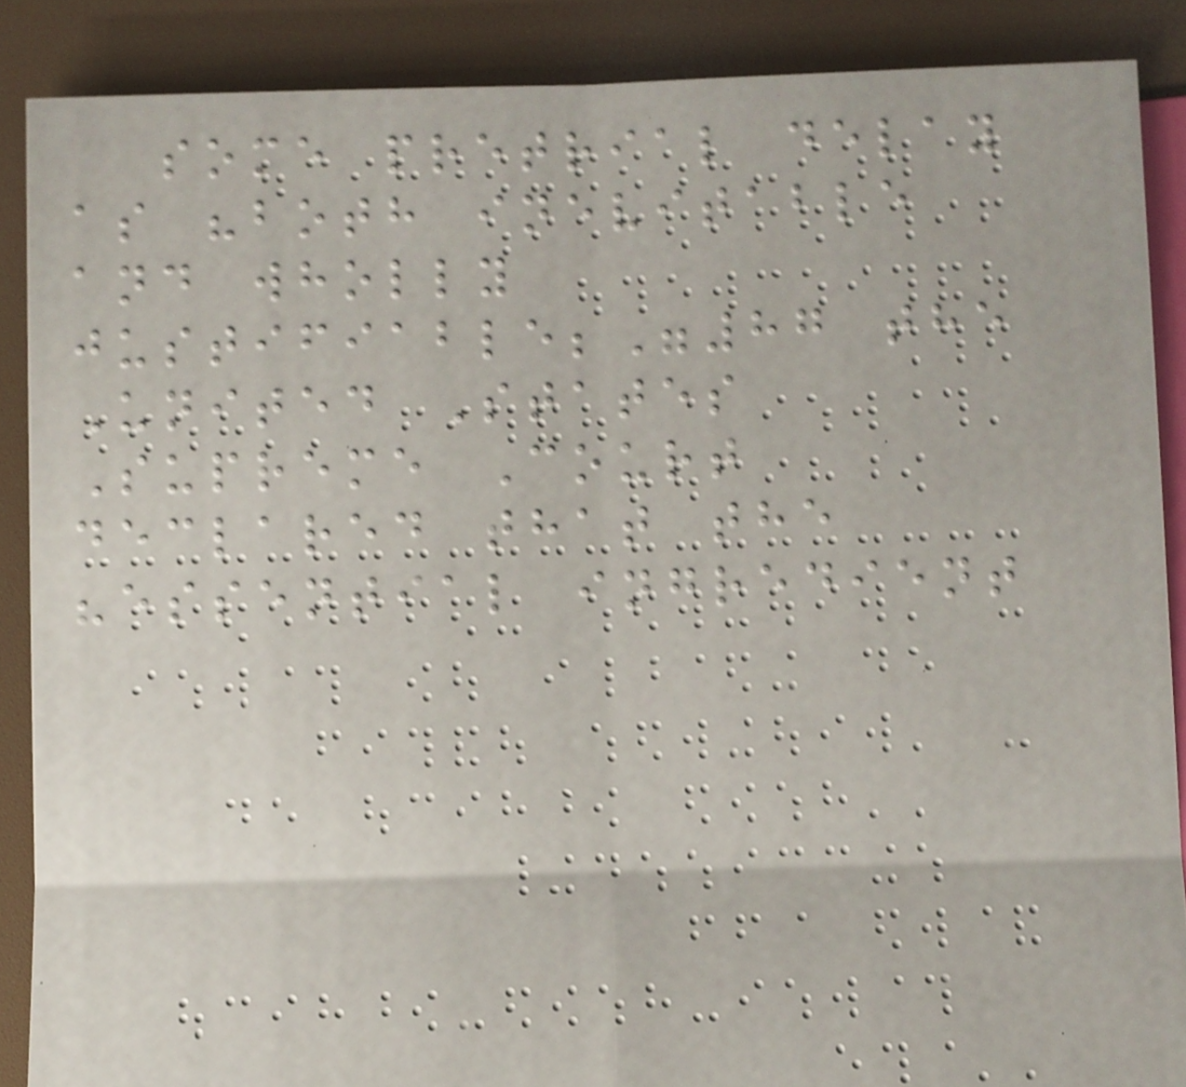some pretrial delay
as "both inevitable
and wholly
justifiable;"87 the
United States
Supreme Court
declared that the
"essential ingredient
